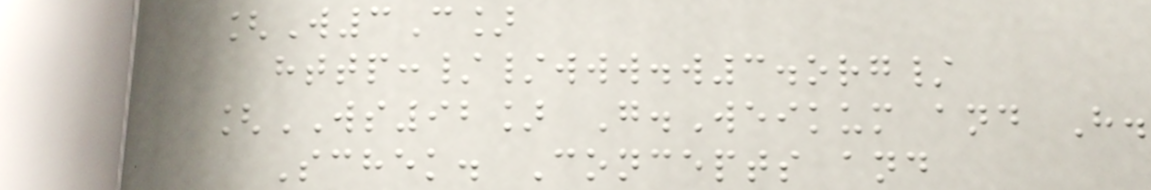[W3C]
http://www.w3.org/
[WS92] G.Weikum and H.
Schek. Concepts and
